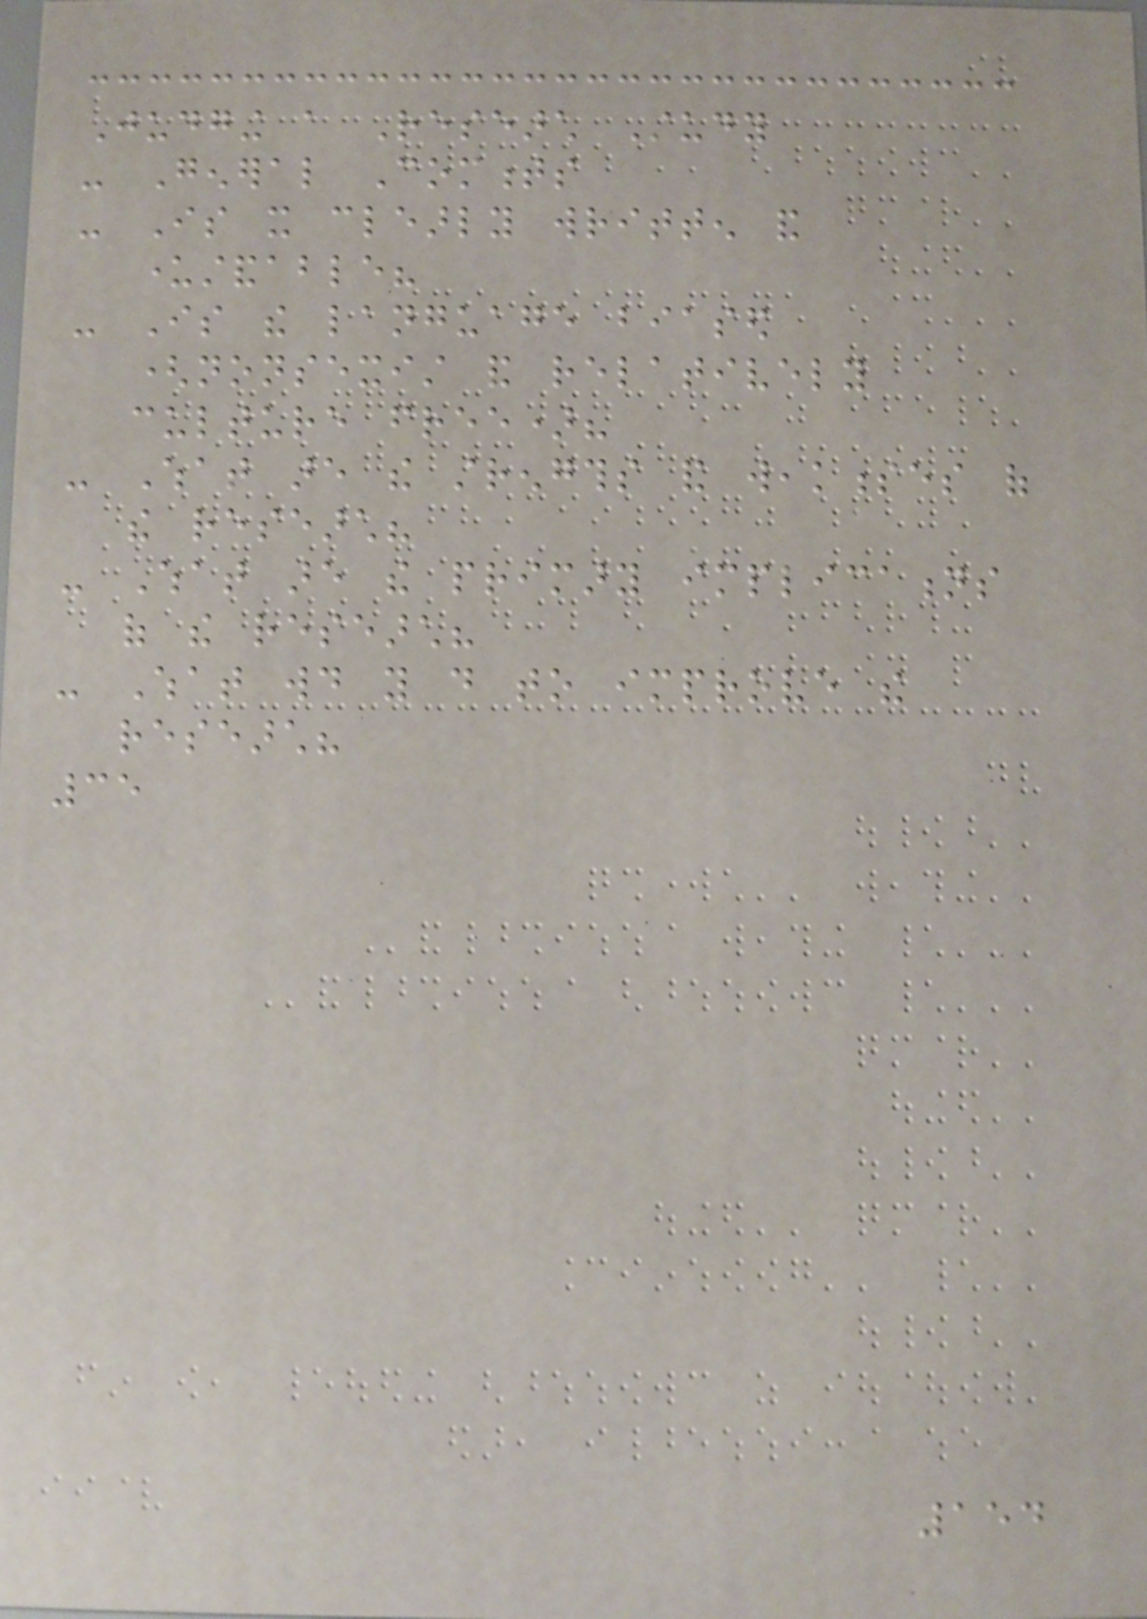Judging a Research Study
- General Comments
- Is it clearly written and
understandable?
- Is the language biased
(nonsexist and relatively
culture free)?
- What are the strengths and weaknesses of
the research?
- What are the primary implications
of the research?
- What would you do to improve the
research?
35
154
